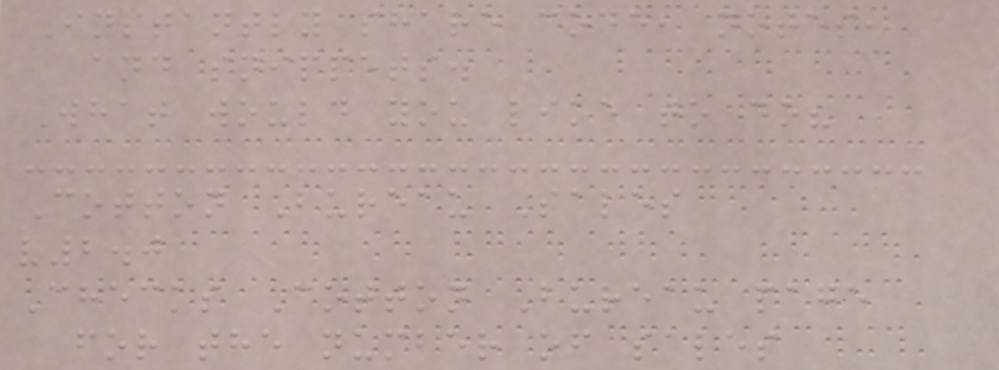Instantly share code, notes,
and snippets.
What would you like to do?
Cotton Bureau Sales
v2.0
Checks Cotton Bureau page
for the number of sales
